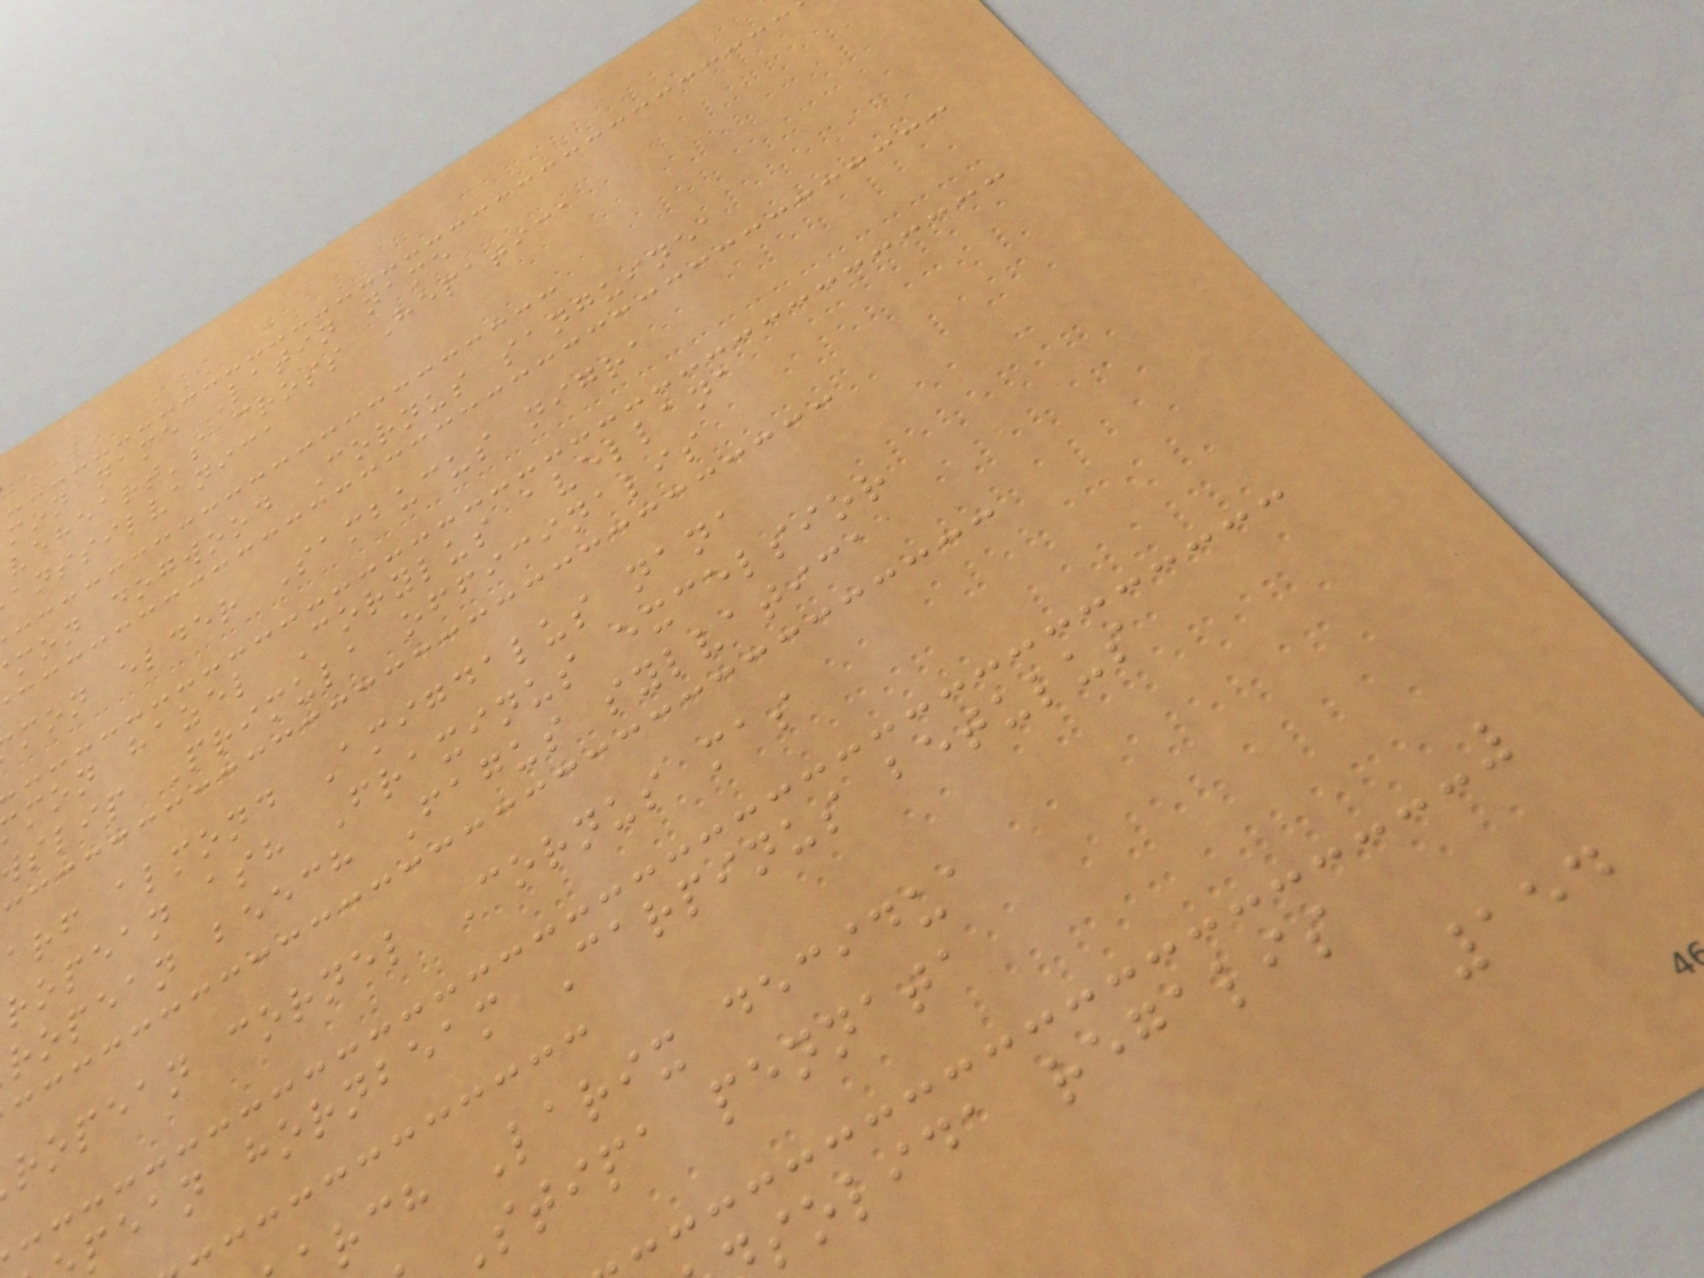mon name Latin name
veheart's cross Hepatica
anssilvanica
mon dogwood Cornus sanguinea
mon elder Sambucus nigra
mon hazel Corylus avellana
wslip Primula officinalis
arf almond Amigdalus nana
ropean ash Fraxinus excelsior
ropean beech Fagus sylvatica
ropean cornel Cornus mas
pean hornbeam Carpinus betulus
rch Larix decidua
Stipa pennata
solida regalis
154
